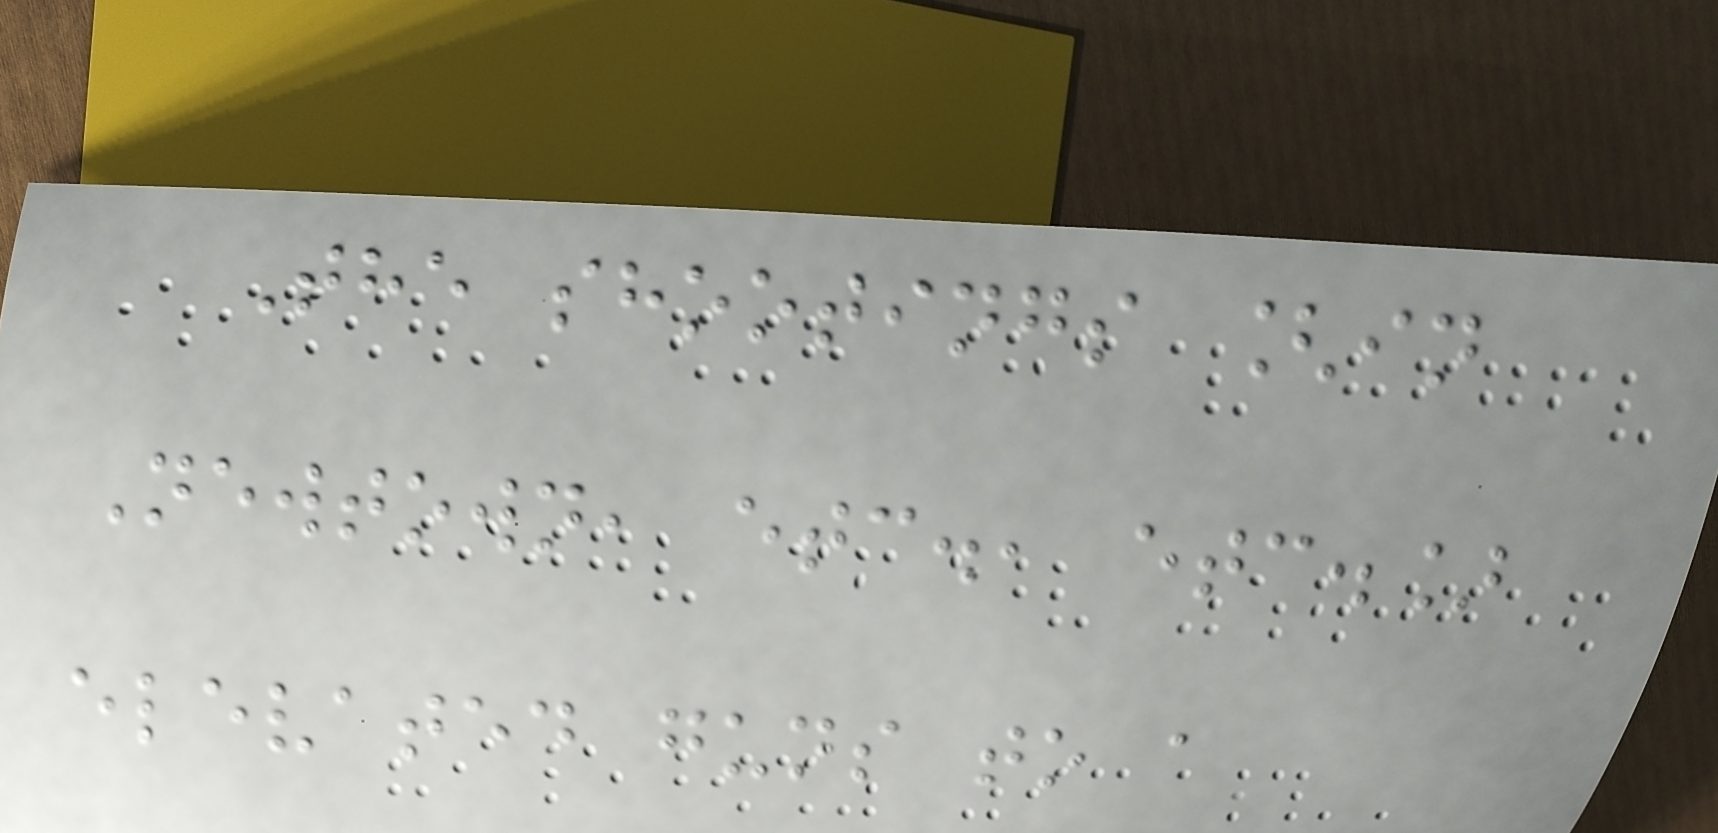The shootings [in
Newtown, etc., etc.]
elevated guns to a
